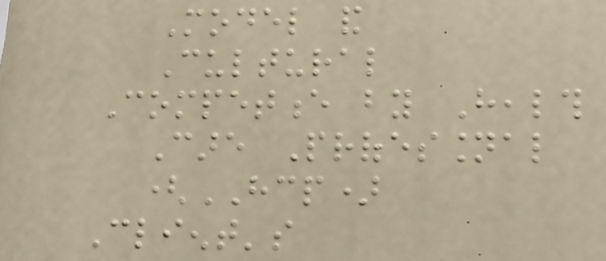Model and
Cultural
Competence by Health
Care Professional
(HCP)
Client's
